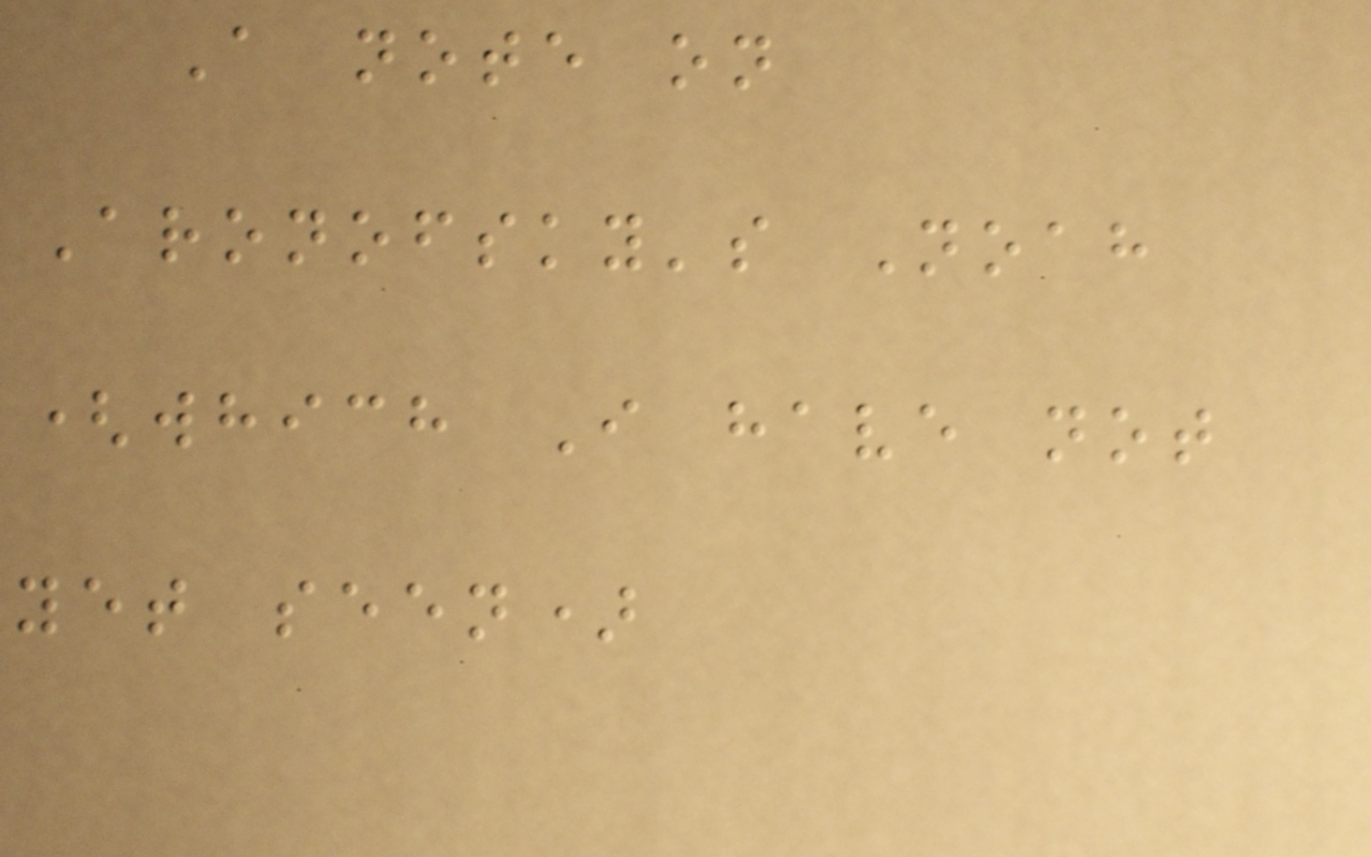A note on
Aronofsky's Noah
(which I have not
yet seen)
